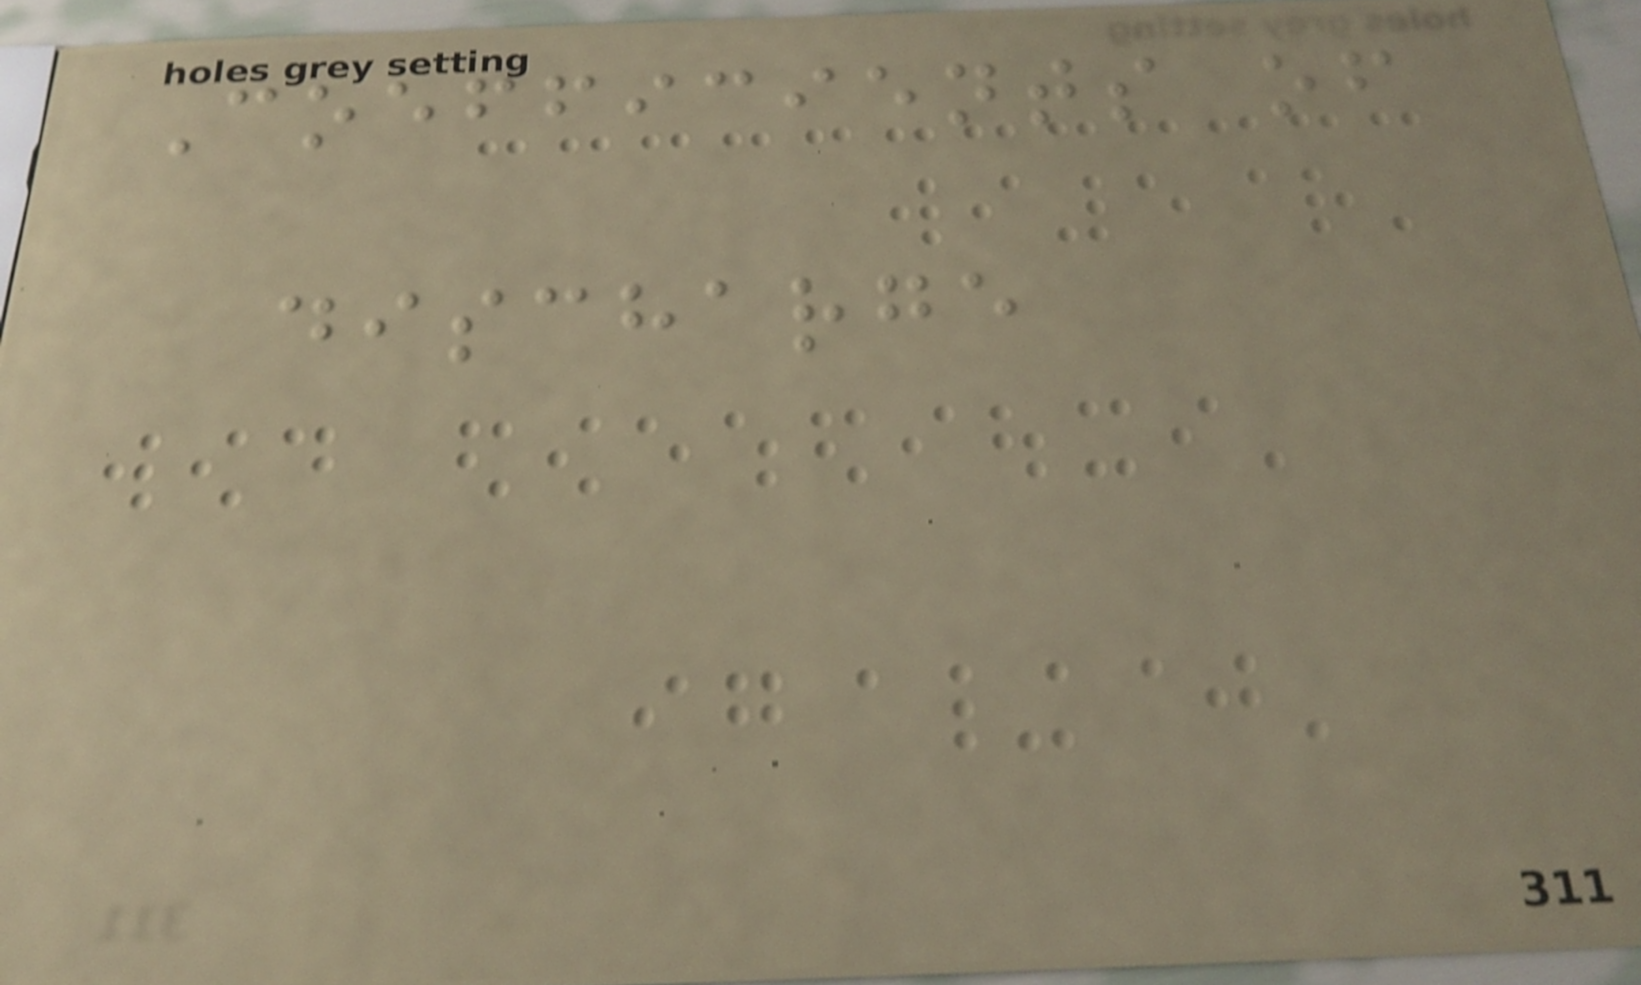Coefficients of
discharge
